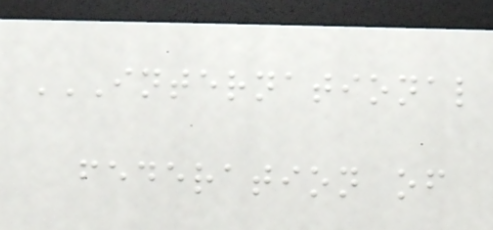INTERNATIONAL
FEDERATION OF
